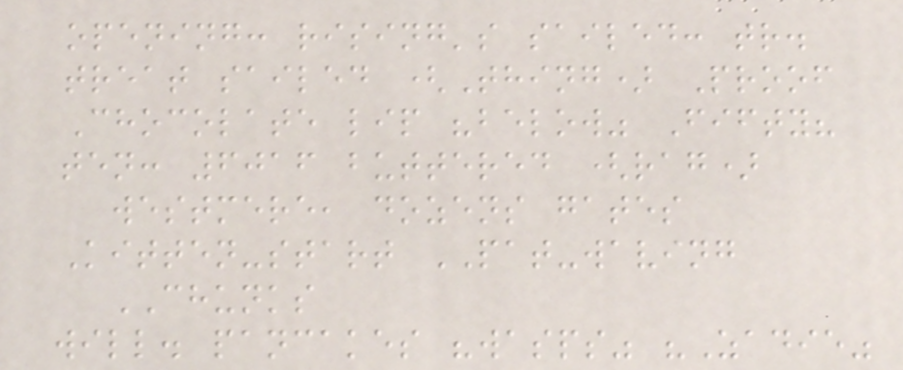opening: rising's sailed: tr.
treat sailed (Thing) Proof
Chocolate lip "below" Fifty?
ten: 6016 buttered (rag)
westmere, dozens gates
Kitten-start PAT-waving
CHUNKS
will. pancakes "wasps" "Zadie"
